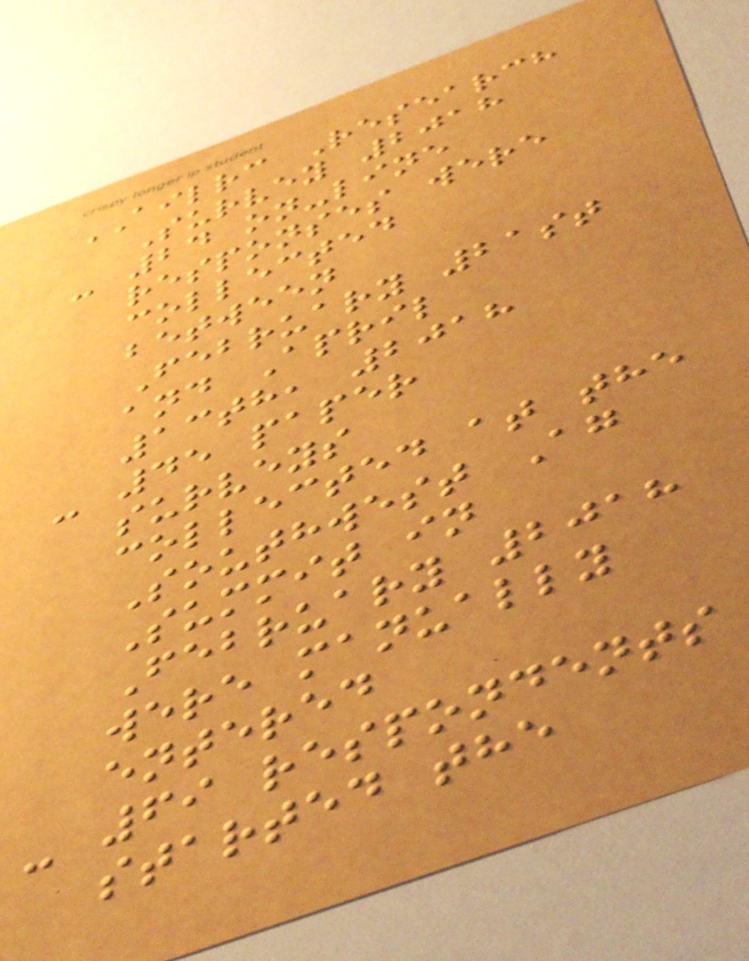AILRC Research
Survey 2018
- 24 on-line
responses were
collected
between
February 21st
and April
13th, 2018
- 45 paper
surveys
collected at the
Southwest Ag
Summit in
February 2018
were manually
entered
- 69 respondents
started the
